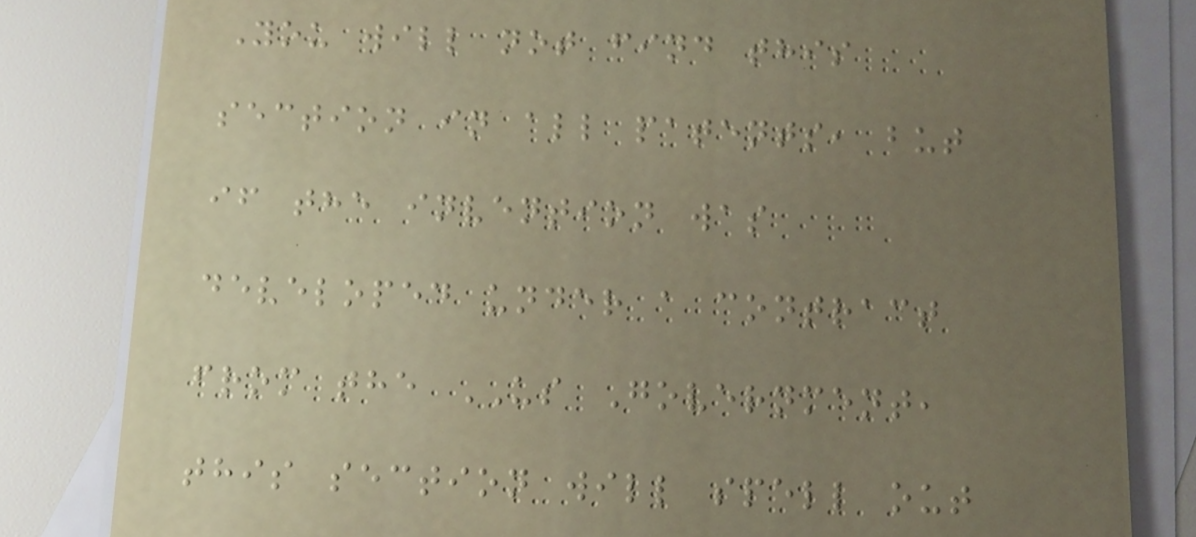You will not find this
section in all patents, but
if the invention was
developed under a contract
from the US Government,
this section will spell out
